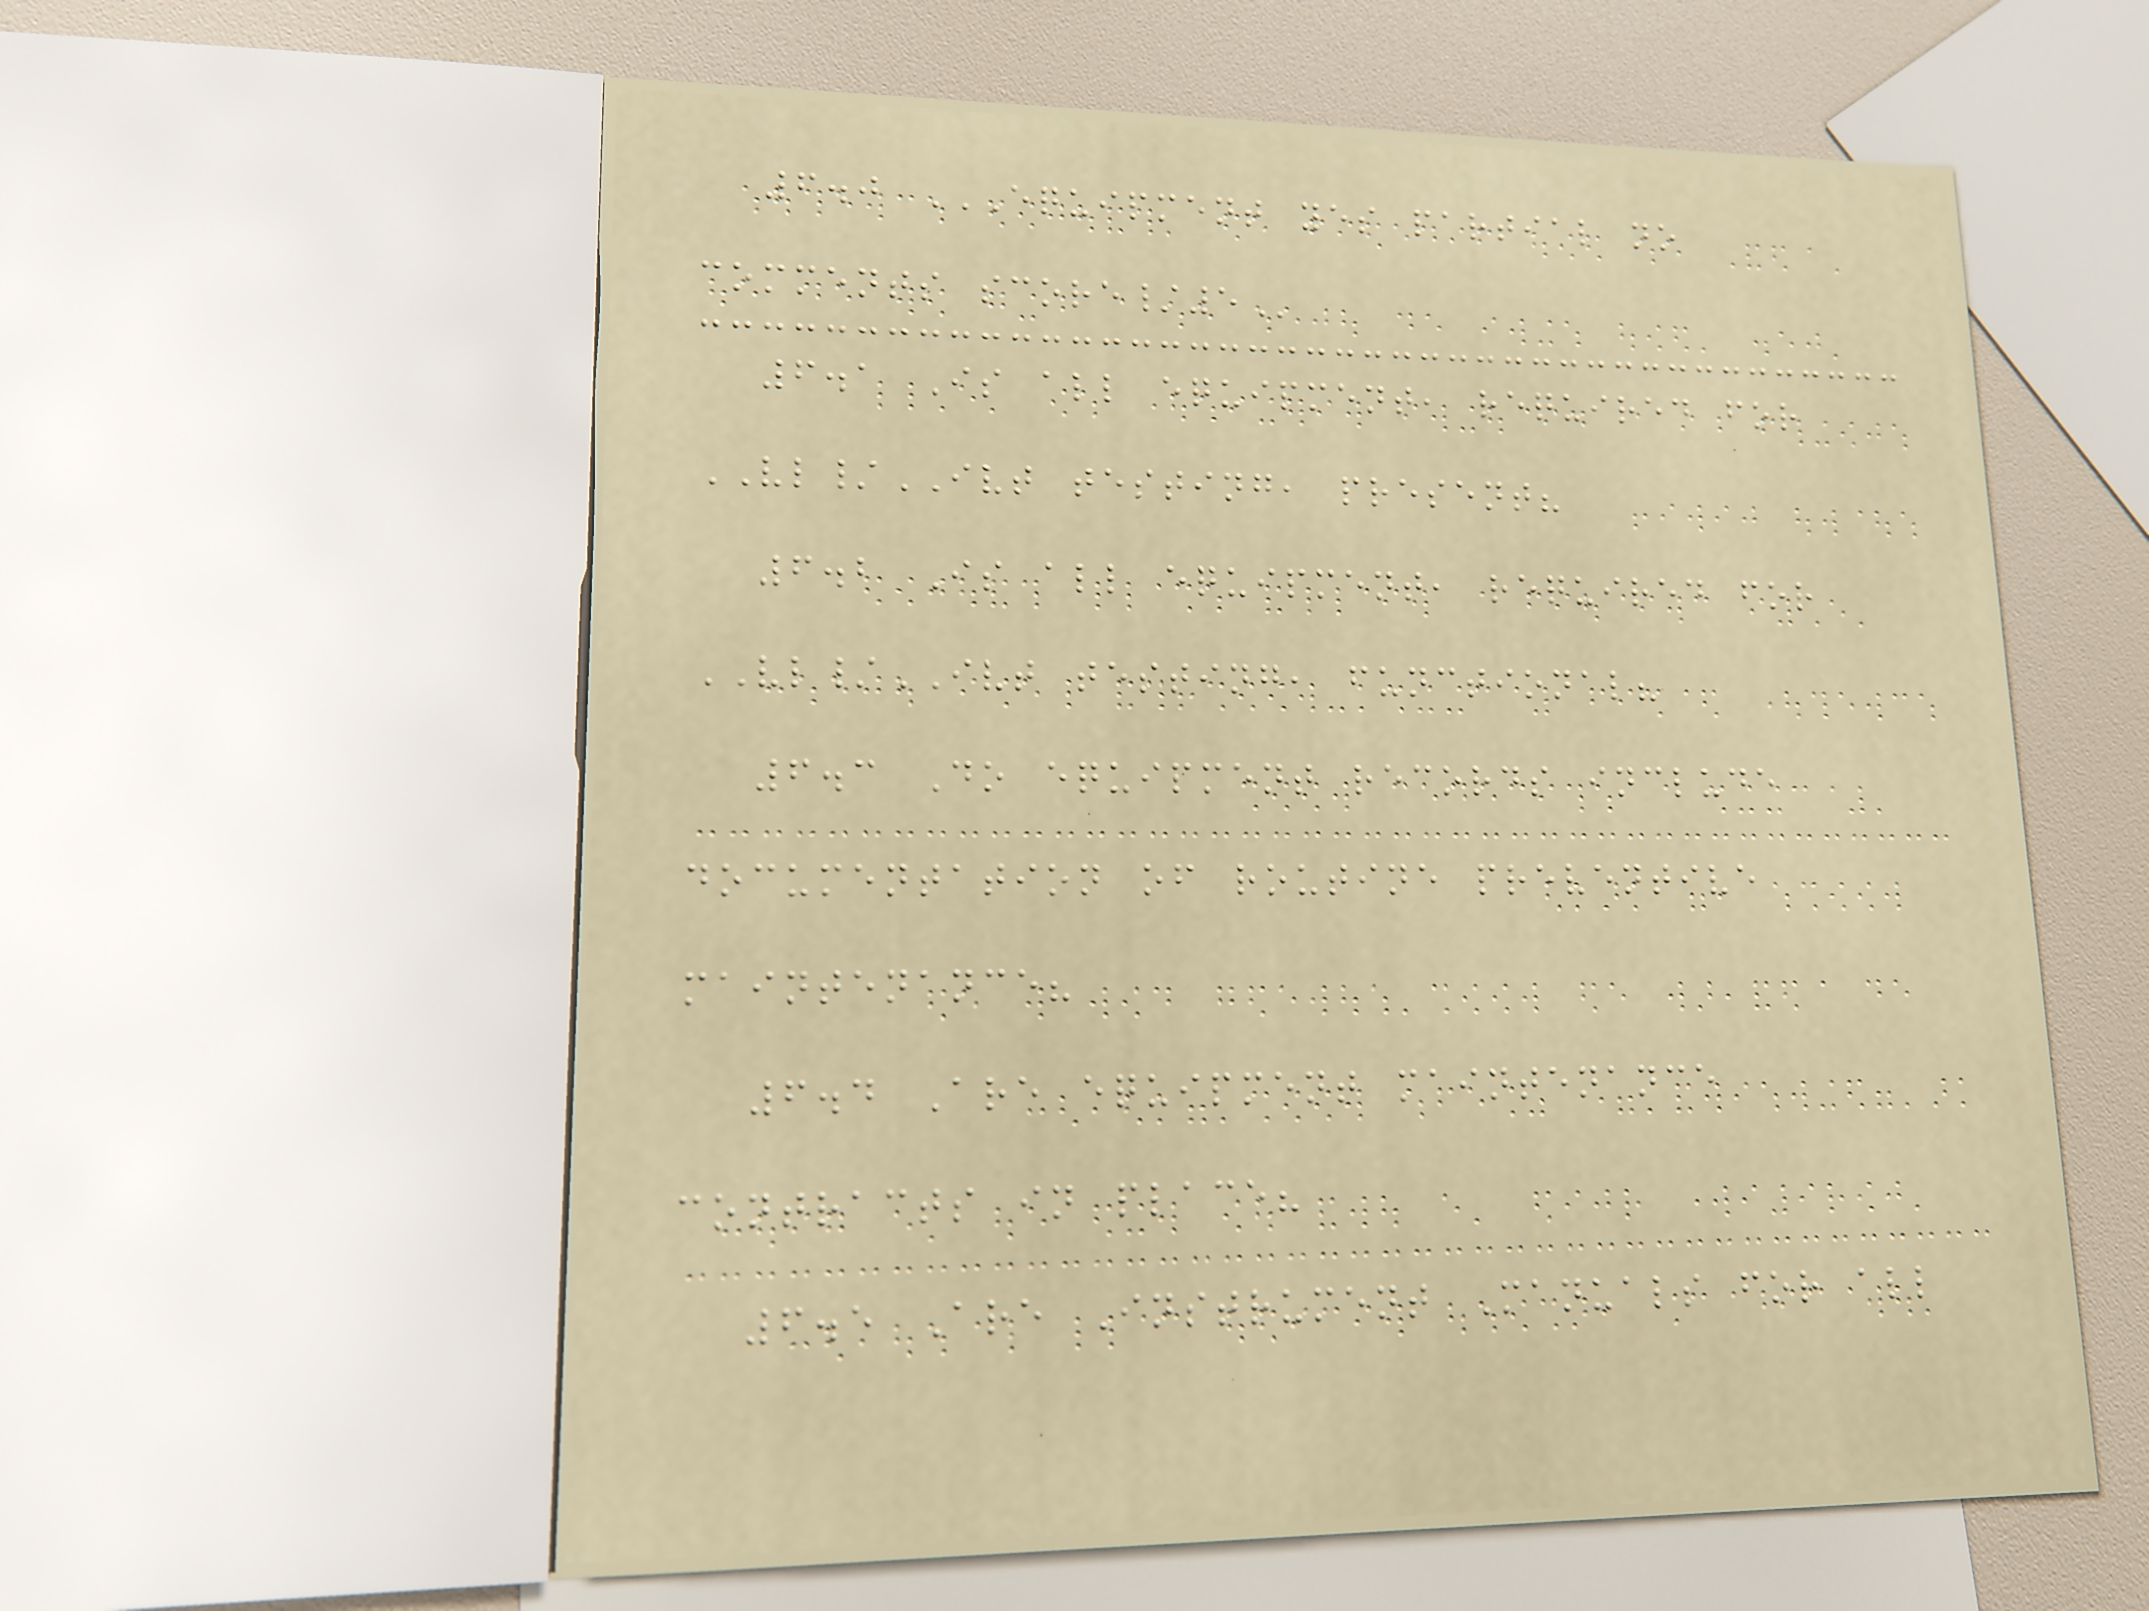6.0 EQUIPMENT YES PARTIAL NO
COMMENTS SCORE/5
6.1 Is all equipment, required for
VL/IVT testing, present?
6.2 Is all equipment, required for
VL/IVT testing, functional?
6.3 Do equipment records include
documentation of routine preventive
maintenance?
6.4 Are equipment maintenance
contracts in place?
6.5 Are Instrument Manuals for all
